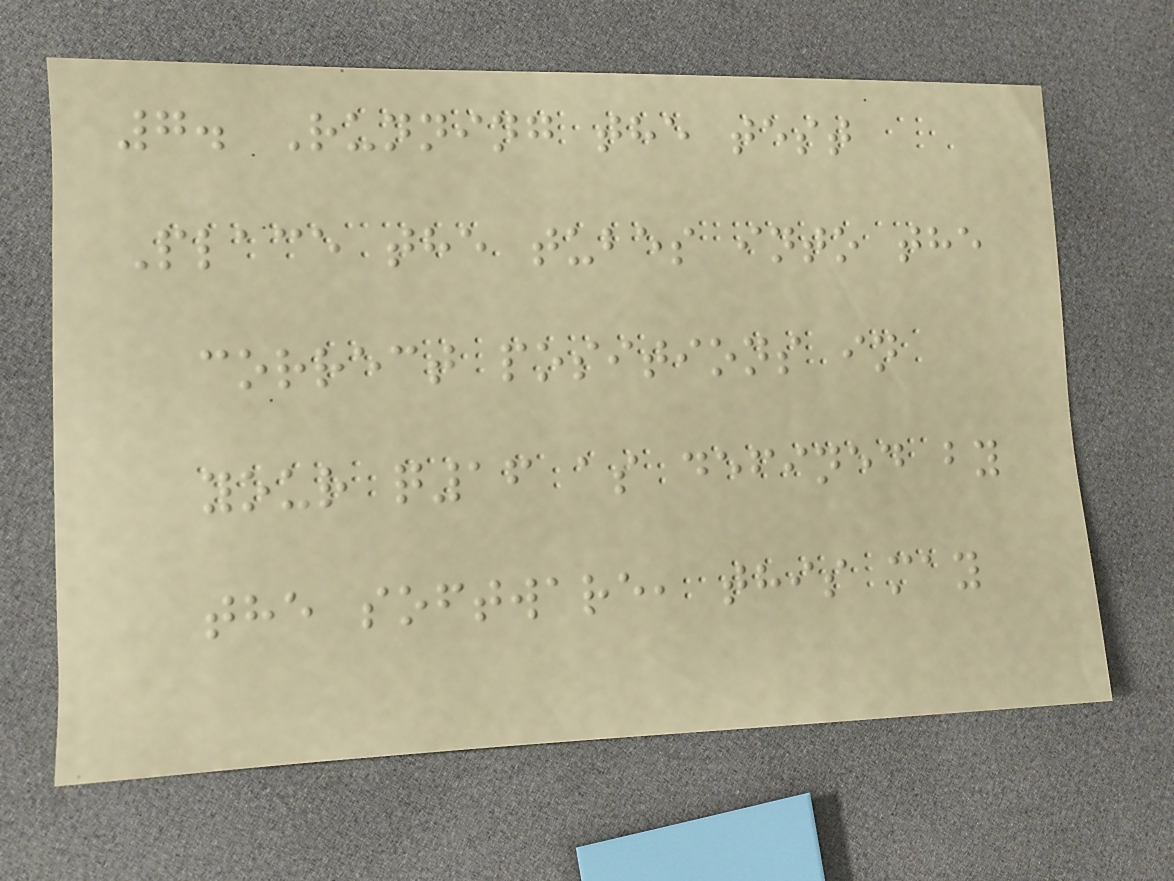7. Running the test
Place the tubes into the
correct positions in
your q16 as defined by
the software, this may
